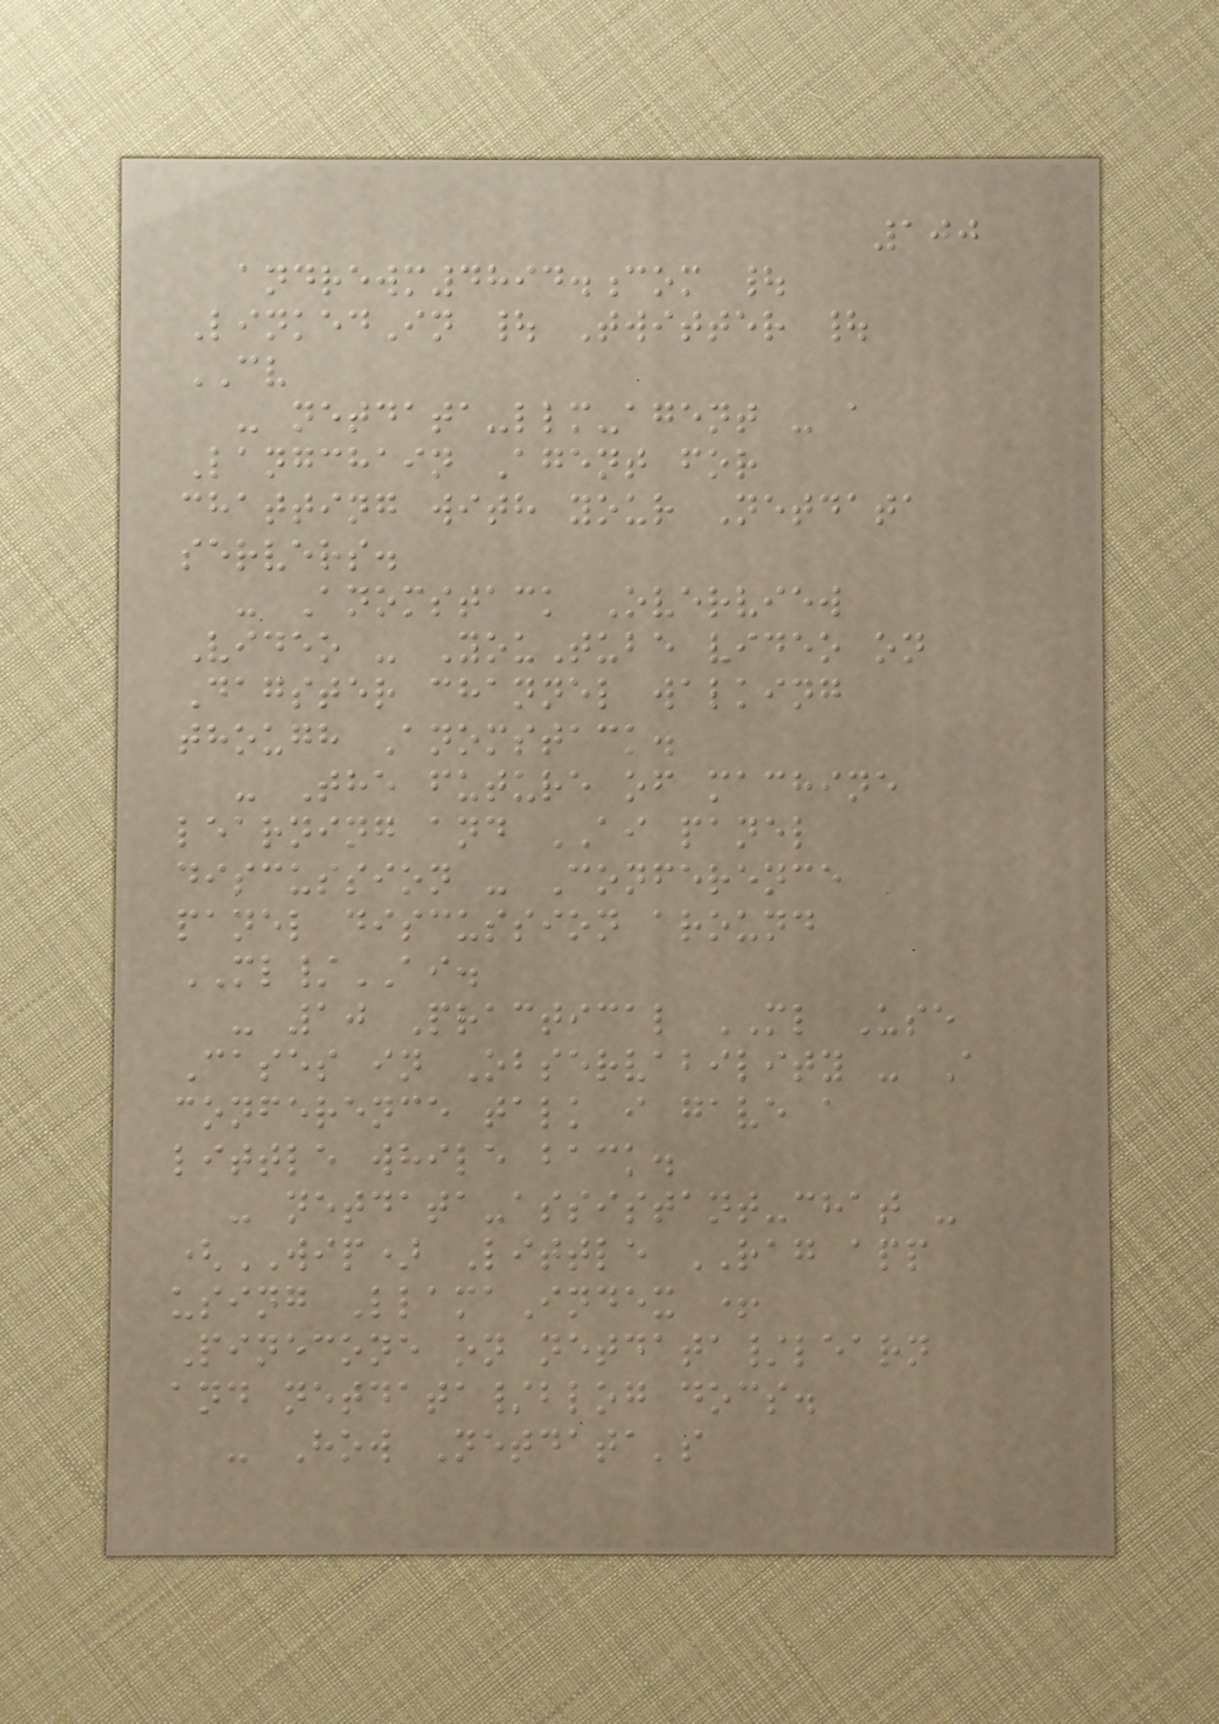100
andrewm4894.com |
LinkedIn | Twitter |
CV
- netdata-llm-agent - a
Langchain Agent for
chatting with your Netdata
servers.
- Anomstack Overview
Video - YouTube video on
Dagster channel walking
though Anomstack.
- The future of machine
learning and AI panel
discussion - Conference
panel discussion around
ML/AI.
- 10 Practical ML Use
Cases in Observability - A
conference talk i gave a
little while back.
- netdata-assistant-chat -
(WIP) Little RAG app
using LlamaIndex +
Pinecone on netdata/learn
and netdata/blog docs.
- How Netdata's
